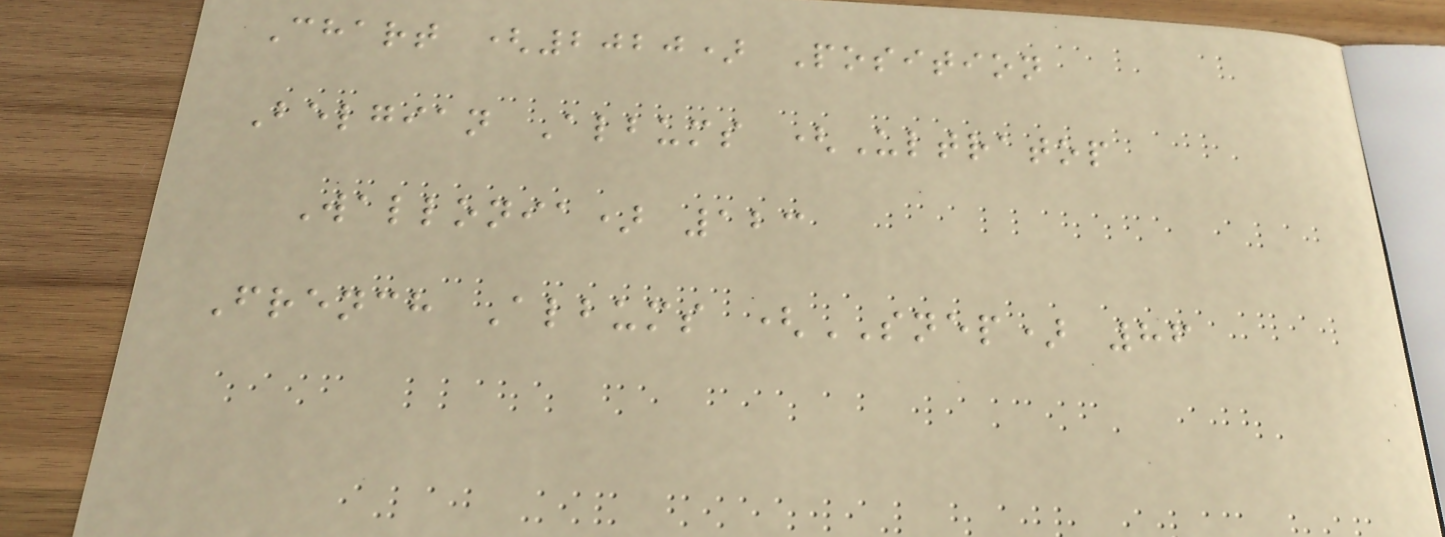Chart (2020) Position
Belgian Albums (Ultratop
Wallonia) 123
French Albums (SNEP) 86
